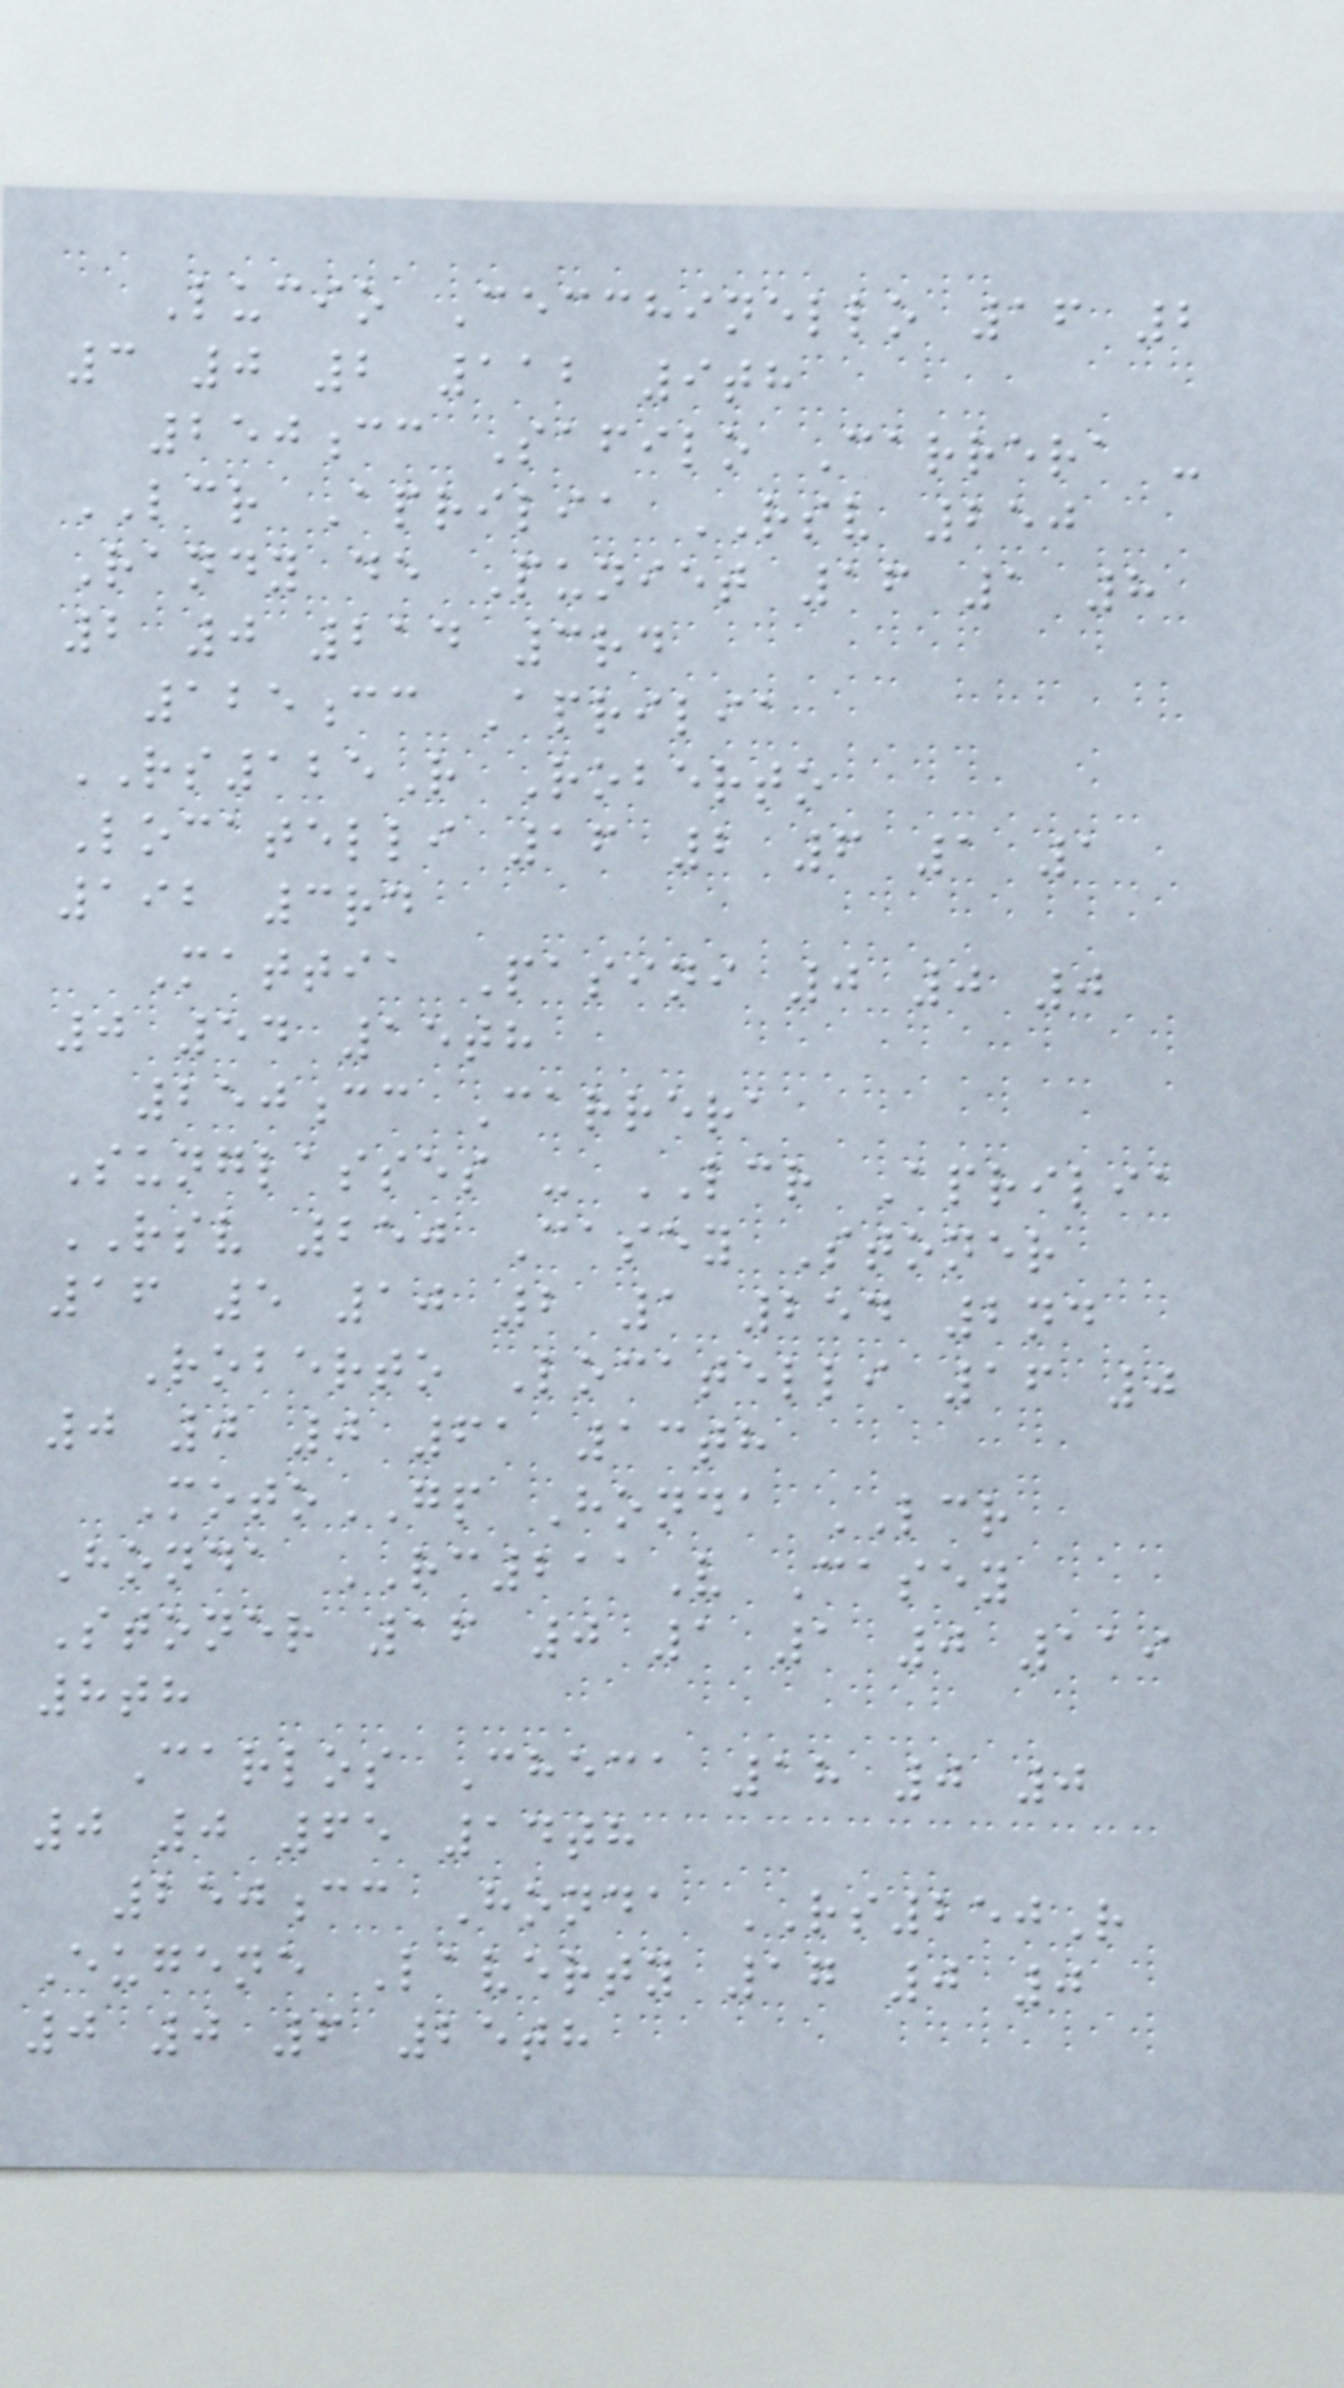Lucio Cecchinello 16 2
3 0 2 112 9th
250cc Safilo Carrera -
LCR Aprilia RSV 250
Randy de Puniet 16 1 8
2 0 214 3rd
125cc Aprilia
RS125R Roberto
Locatelli 16 2 6 1 1
192 3rd
Mattia Pasini 0 0 0
0 54 15th
250cc Carrera
Sunglasses - LCR Aprilia
RSV 250 Casey Stoner
16 5 10 2 1 254 2nd
Roberto Locatelli 16 0
0 0 0 61 13th
MotoGP Honda LCR
Honda RC211V Casey
Stoner 16 0 1 1 0 119
8th
Carlos Checa 18 0 0
0 0 65 14th
250cc Honda RS250R
Eugene Laverty 17 0 0
0 0 6 25th
